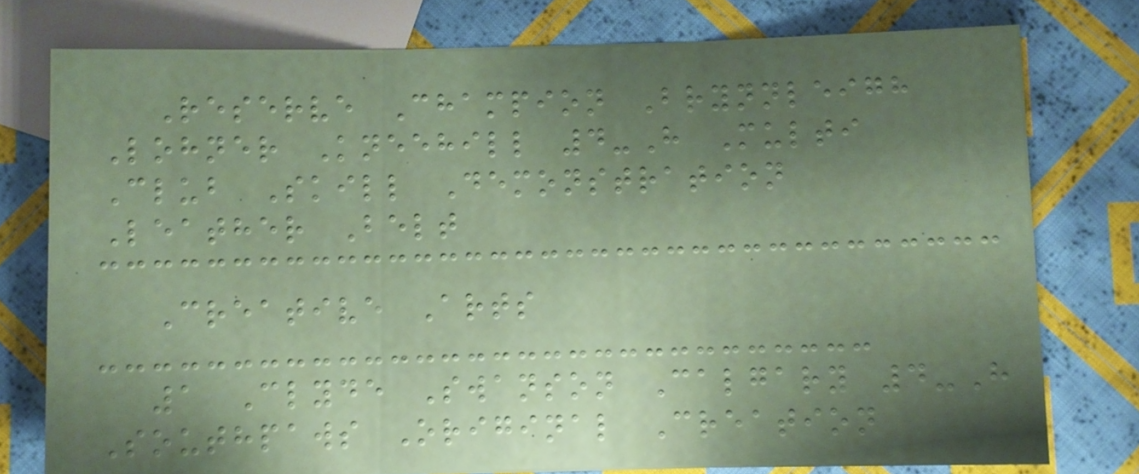Reserve Champion Brynnleigh
Lohner Kneehill 4-H Multi
Club Skill Demonstration
Leather Belt
Creative Arts
1 Clyde Swanson Calgary 4-H
Southpaws Original Creation
